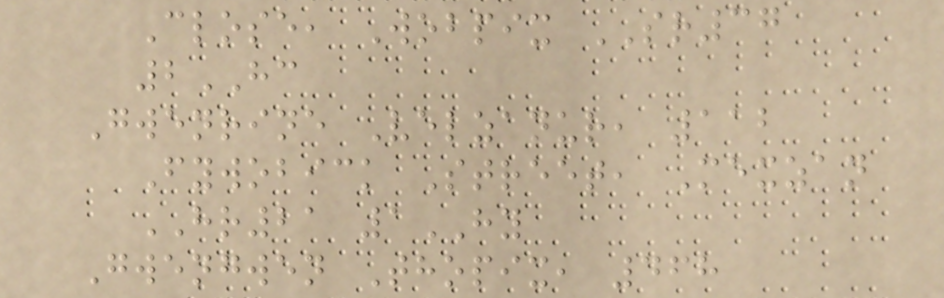Close, Wobpix SR37
2HC
Gwenrine Velzanur, 112
Fywobick Street, Mexzan
HR21 1HY
Gwengwen Thopix, 468
